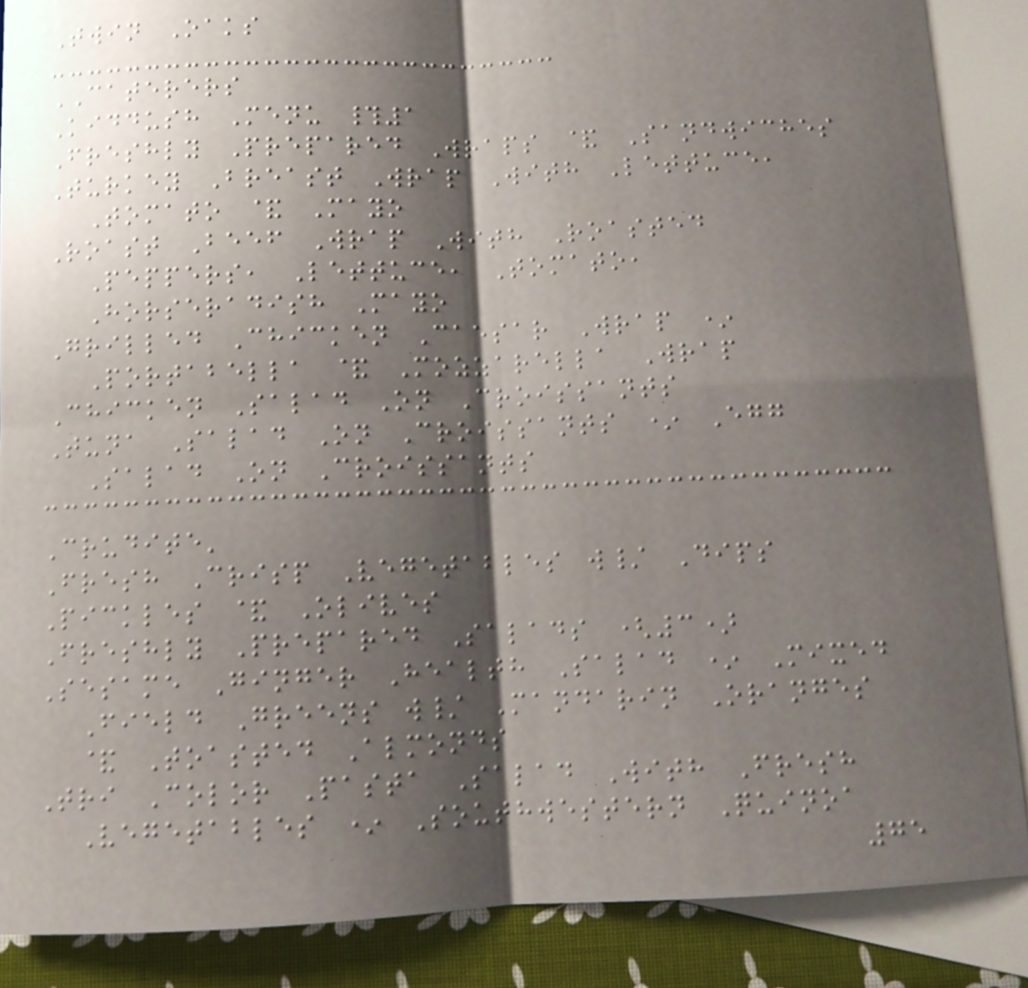Twin Oaks
CATERERS
Kiddush Menu #1
Freshly Prepared Wraps & Sandwiches
Turkey Breast Wrap With Lettuce,
Tomato & Mayo
Roast Beef Wrap With Roasted
Peppers, Lettuce, Tomato,
Horseradish Mayo
Grilled Chicken Caesar Wrap *
Portabella & Mozzarella Wrap
Chicken Salad On Croissants
Tuna Salad On Croissants * Egg
Salad On Croissants
Crudite'
Fresh Crisp Vegetables w/ Dips
Pickles & Olives
Freshly Prepared Salads (3)
Sesame Ginger Health Salad * Mixed
Field Greens w/ Mandarin Oranges
& Toasted Almonds
Tri Color Pasta Salad With Fresh
Vegetables * Southwestern Quinoa
75
